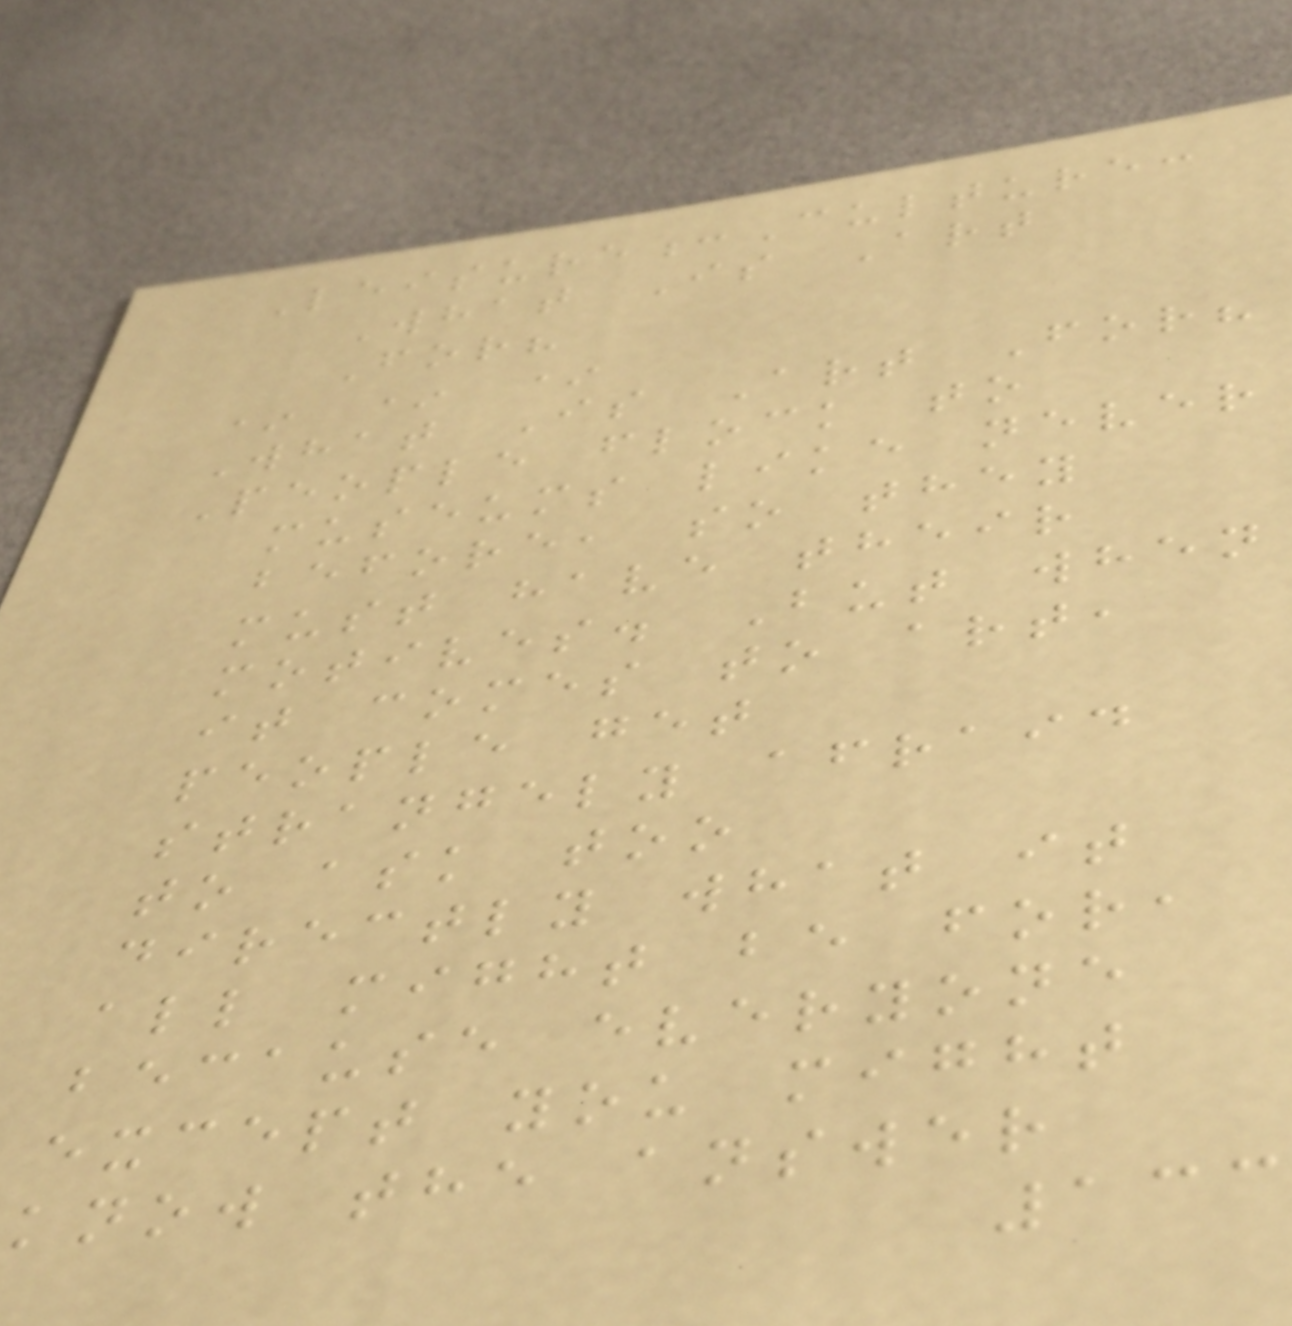Leisure:Culture:
What Is Art
For?
* * *
What Is Art For?
People flock to
museums like never
before, so they
must have their
motives. But when
it comes to art,
people get
strangely afraid
to ask too
directly what it
all might be for,
because everyone
except you might
know the answer
133
